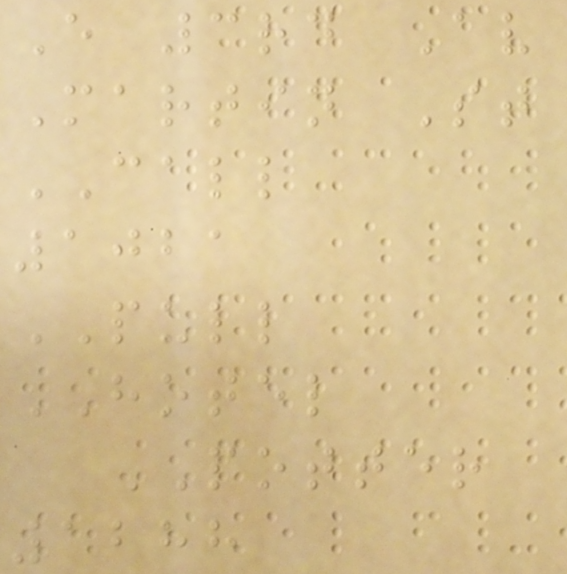E 3rd Av
Martin St
CALL
1021
PULL
HOTEL
POTTER
1288
